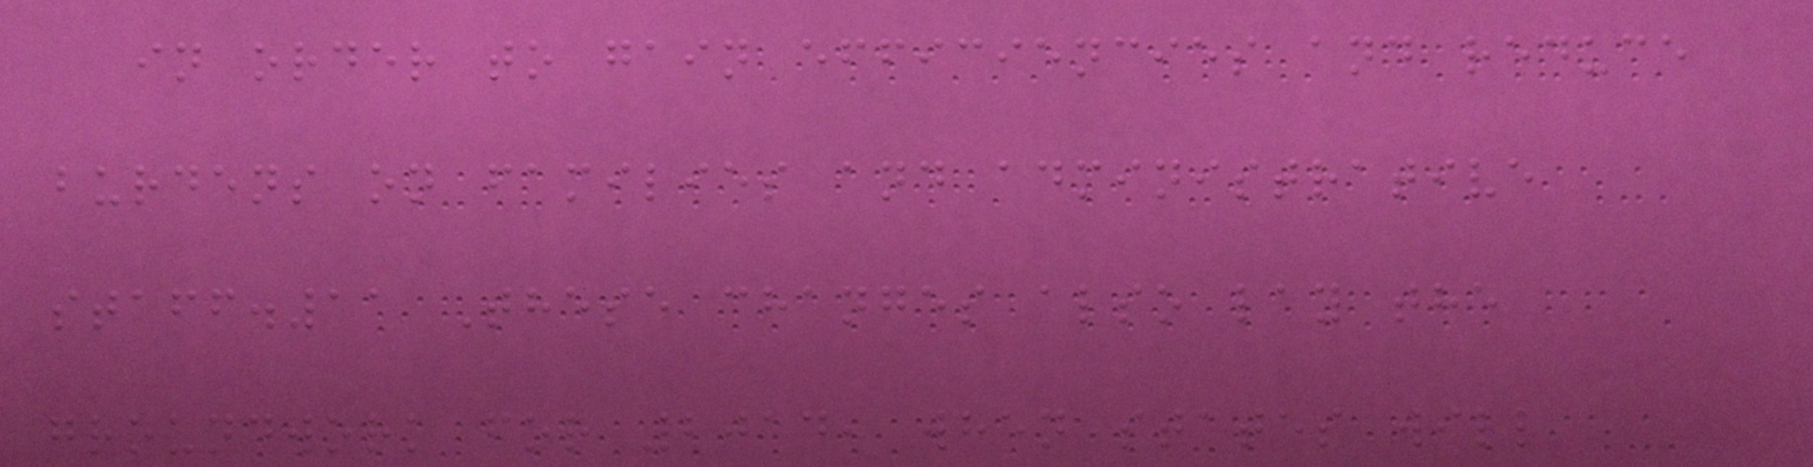in order to gain efficiencies and reduce
burdens on families and administrative
staff.11 These changes also lay the
groundwork for 2014, when states will
